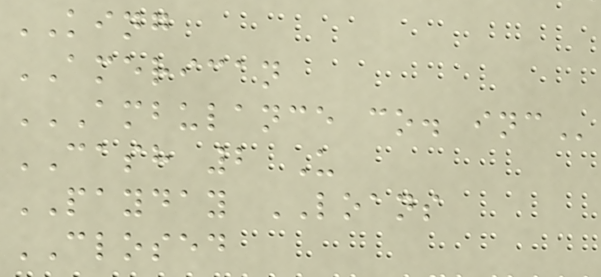KING
AMERICAN
AMBULANCE CO. INC
CASH 2 U
PAYDAY LOANS
CLOSED
